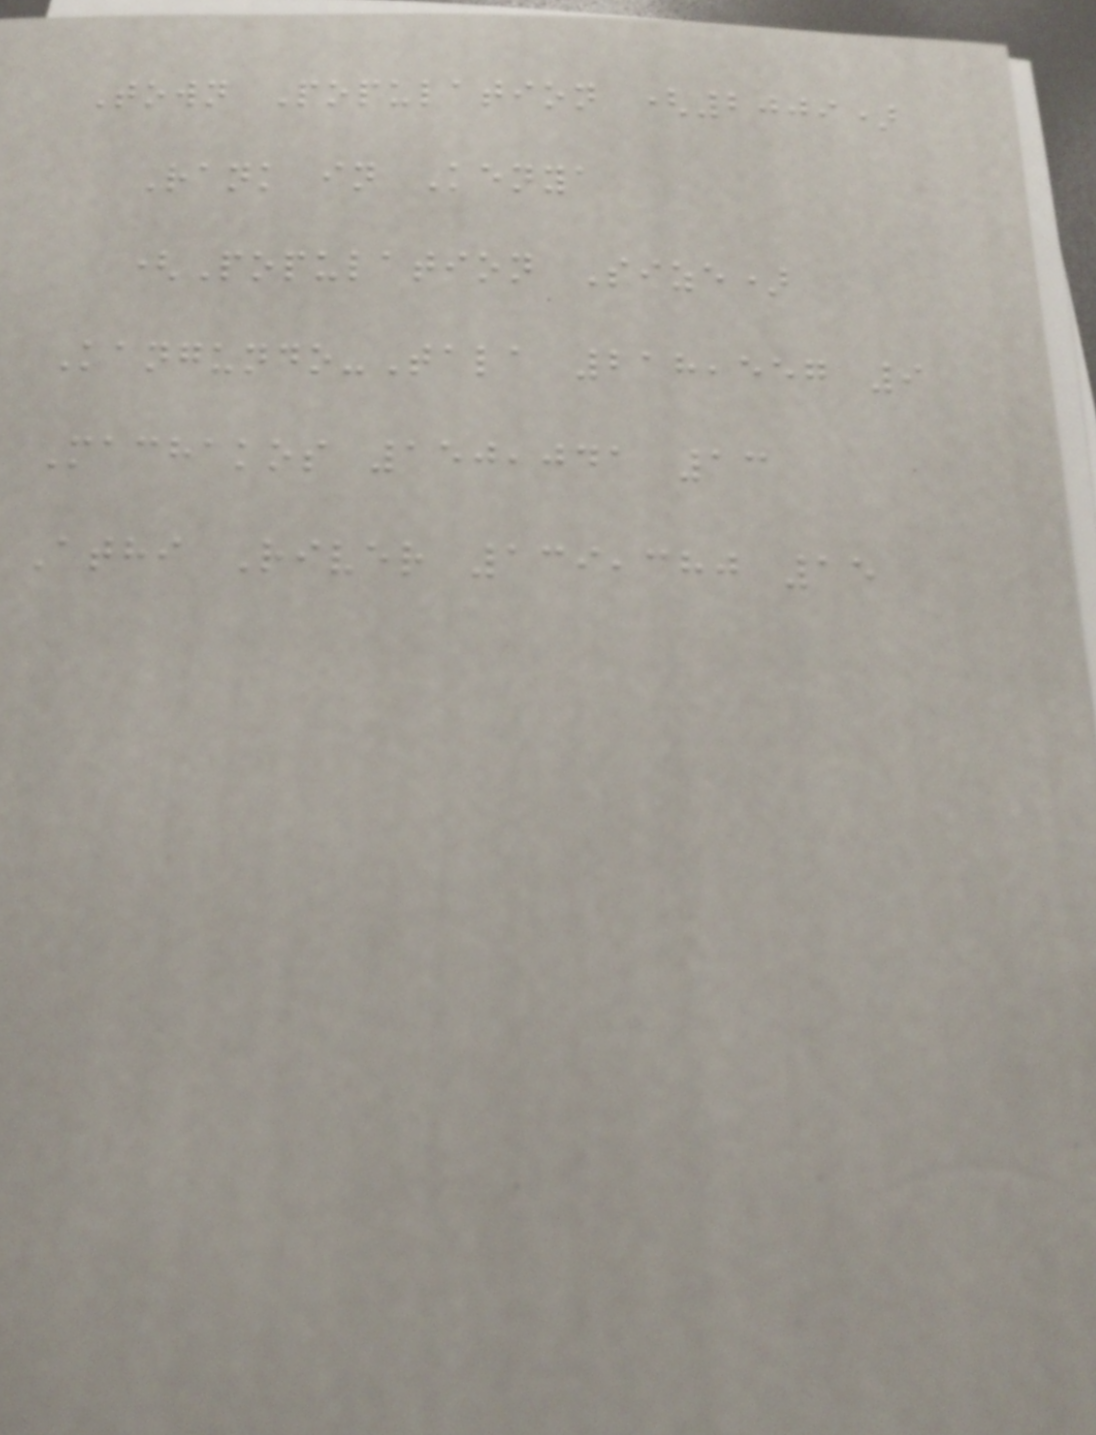Town Population (2009)
Rank in Kenya
(Population Size)
Kangundo-Tala 218,557 9
Machakos 150,041 13
Athi River 139,380 15
